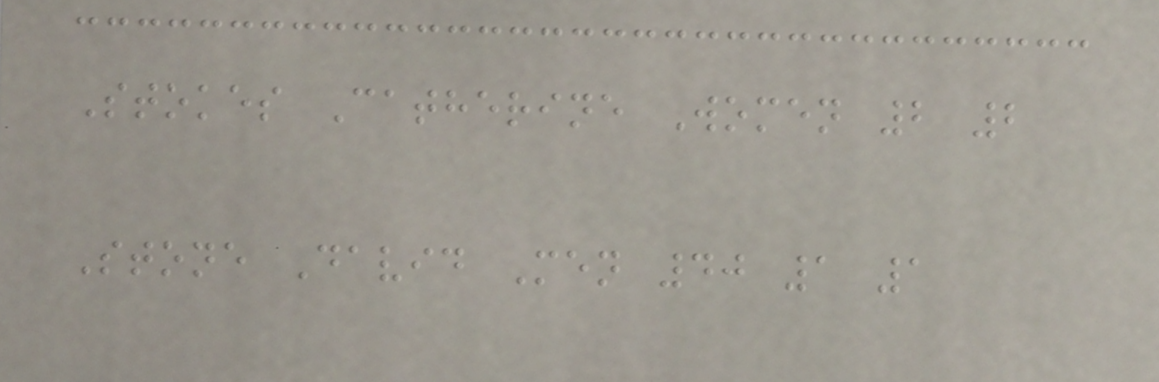Stokes Catherine Women 2 2
Stone David Men 40 1 1
